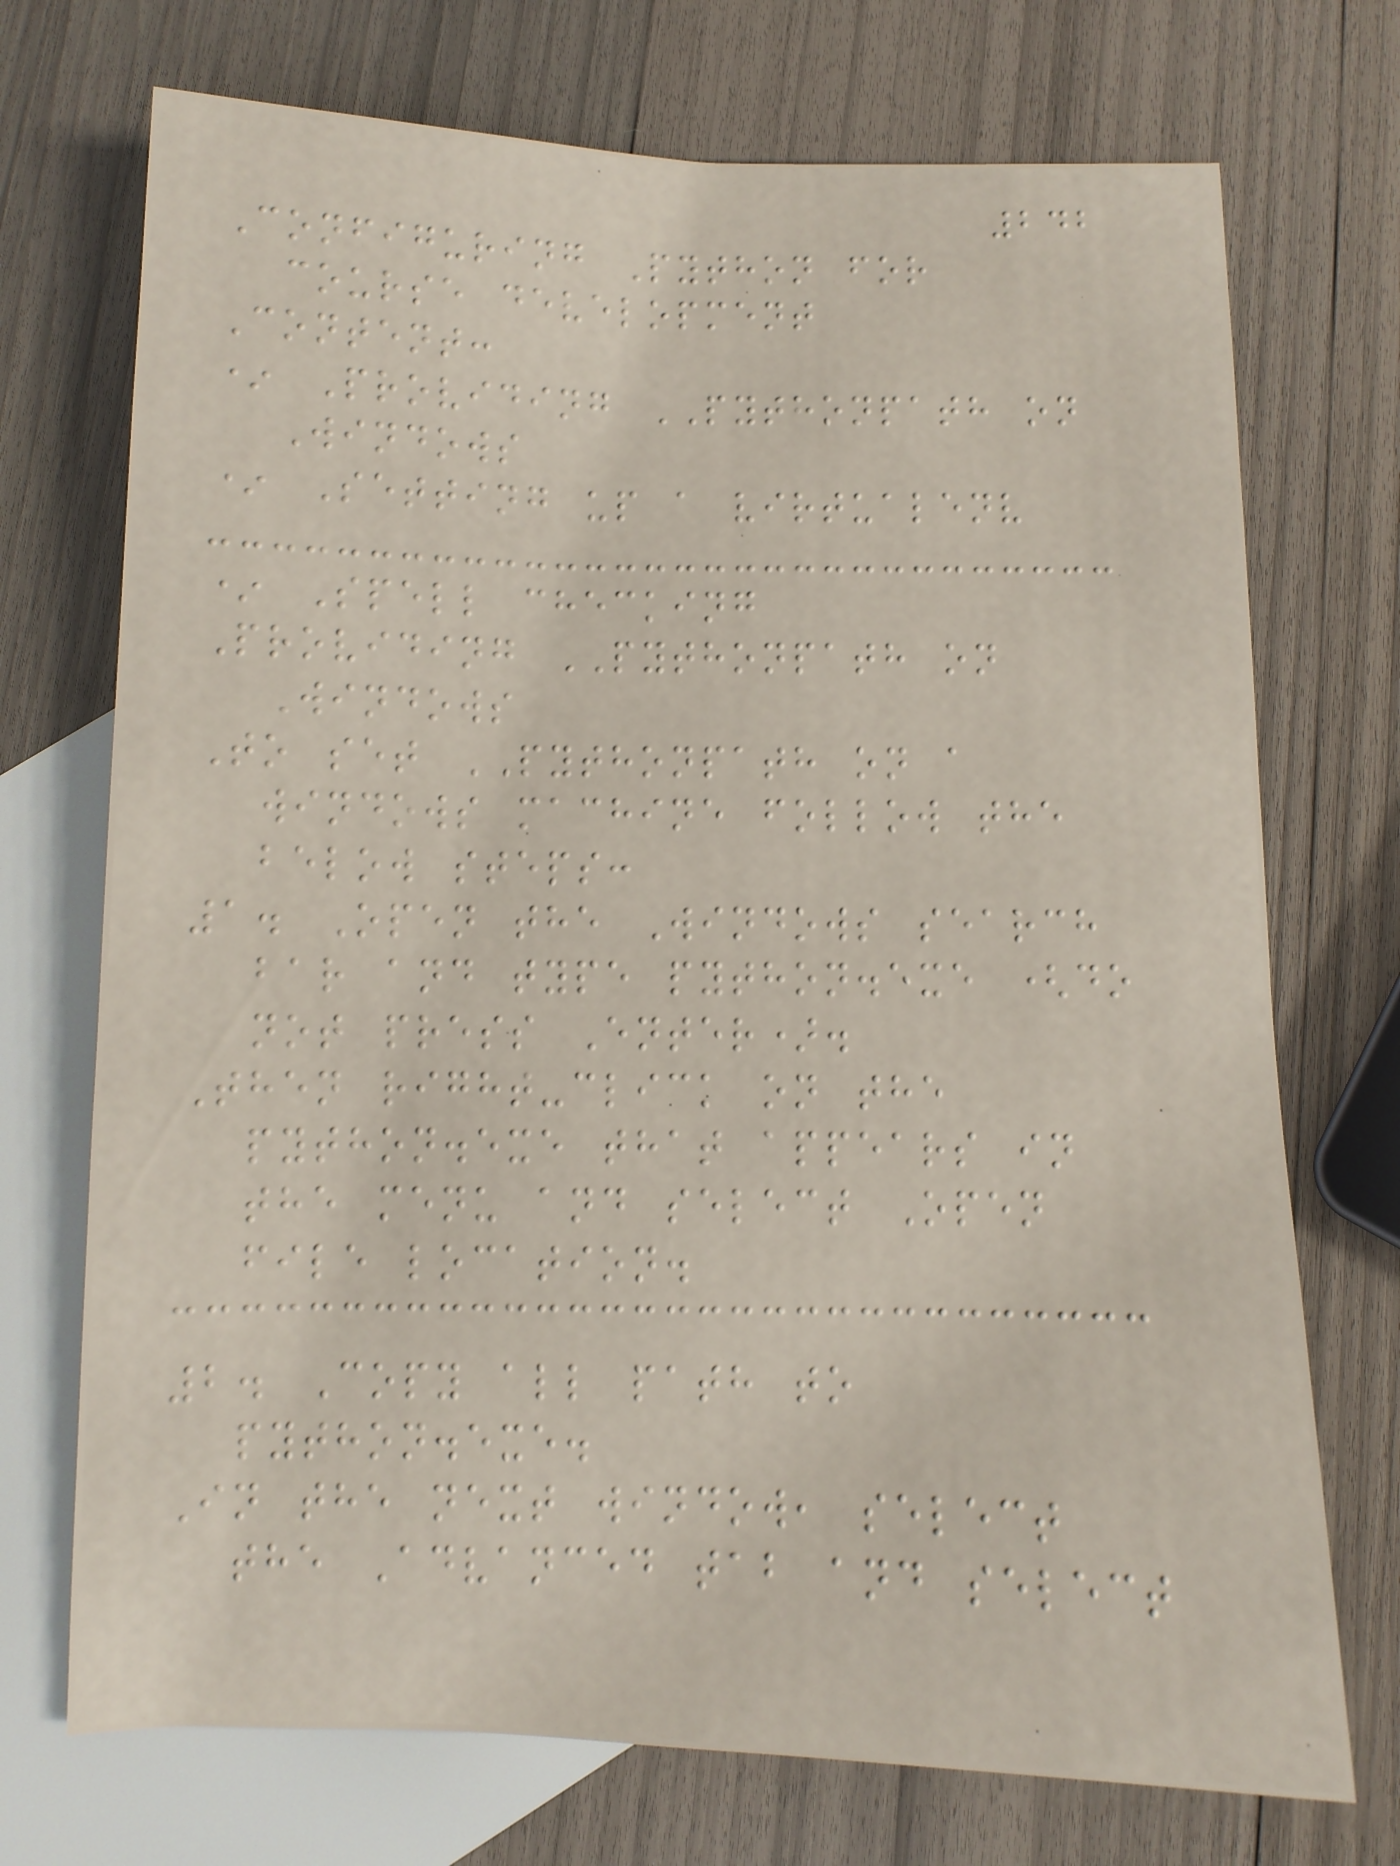242
Configuring Python for
course development
Content:
* Providing PYTHONPATH on
Windows
* Setting up a virtualenv
* Spell checking
Providing PYTHONPATH on
Windows
To set PYTHONPATH on a
windows machine follow the
below steps:
1. Open the Windows search
bar and type python.exe (do
not press Enter).
Then right-click on the
python.exe that appears in
the menu and select Open
file location.
2. Copy all path to
python.exe.
In the next window, select
the Advanced tab and select
